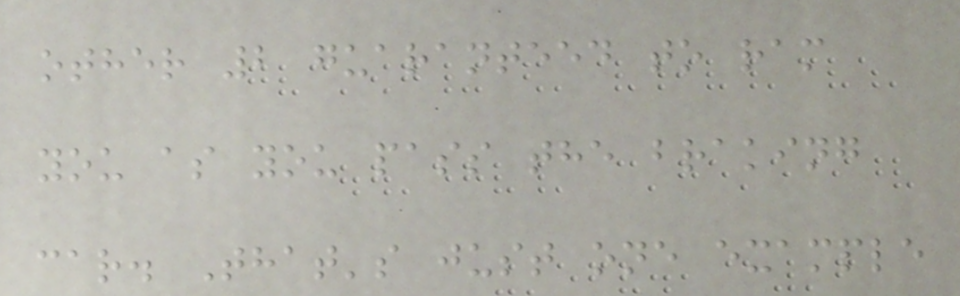other 2 guaranteed to ram
you as you pass the braking
car. That's just one example
